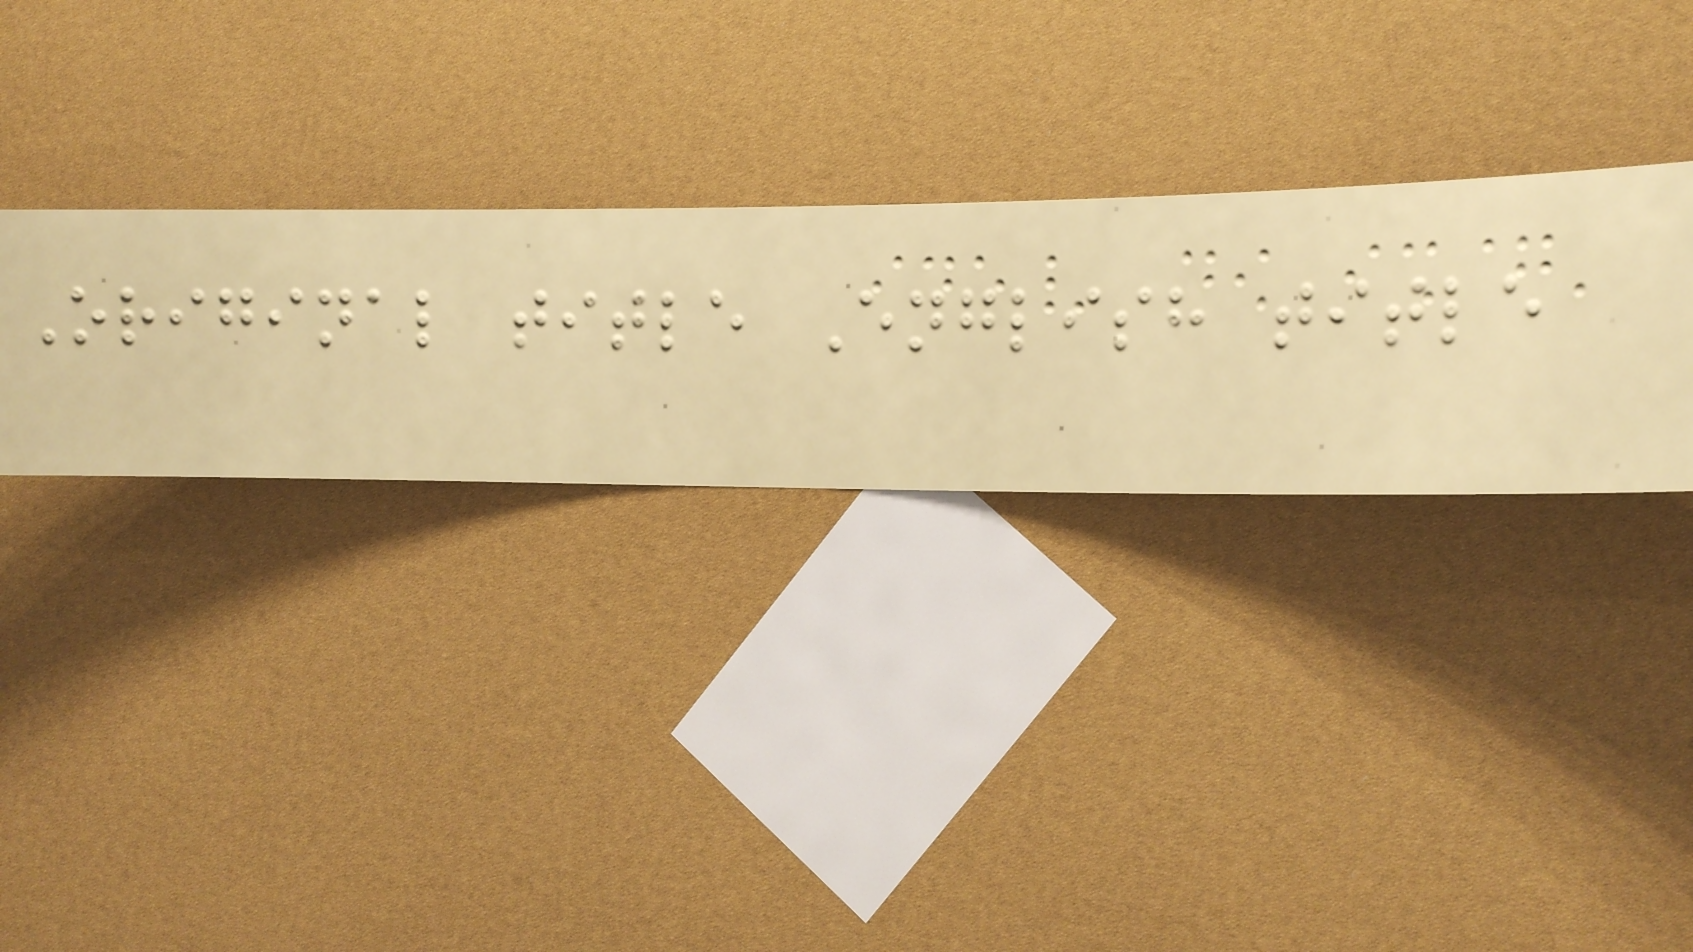Original title English title
